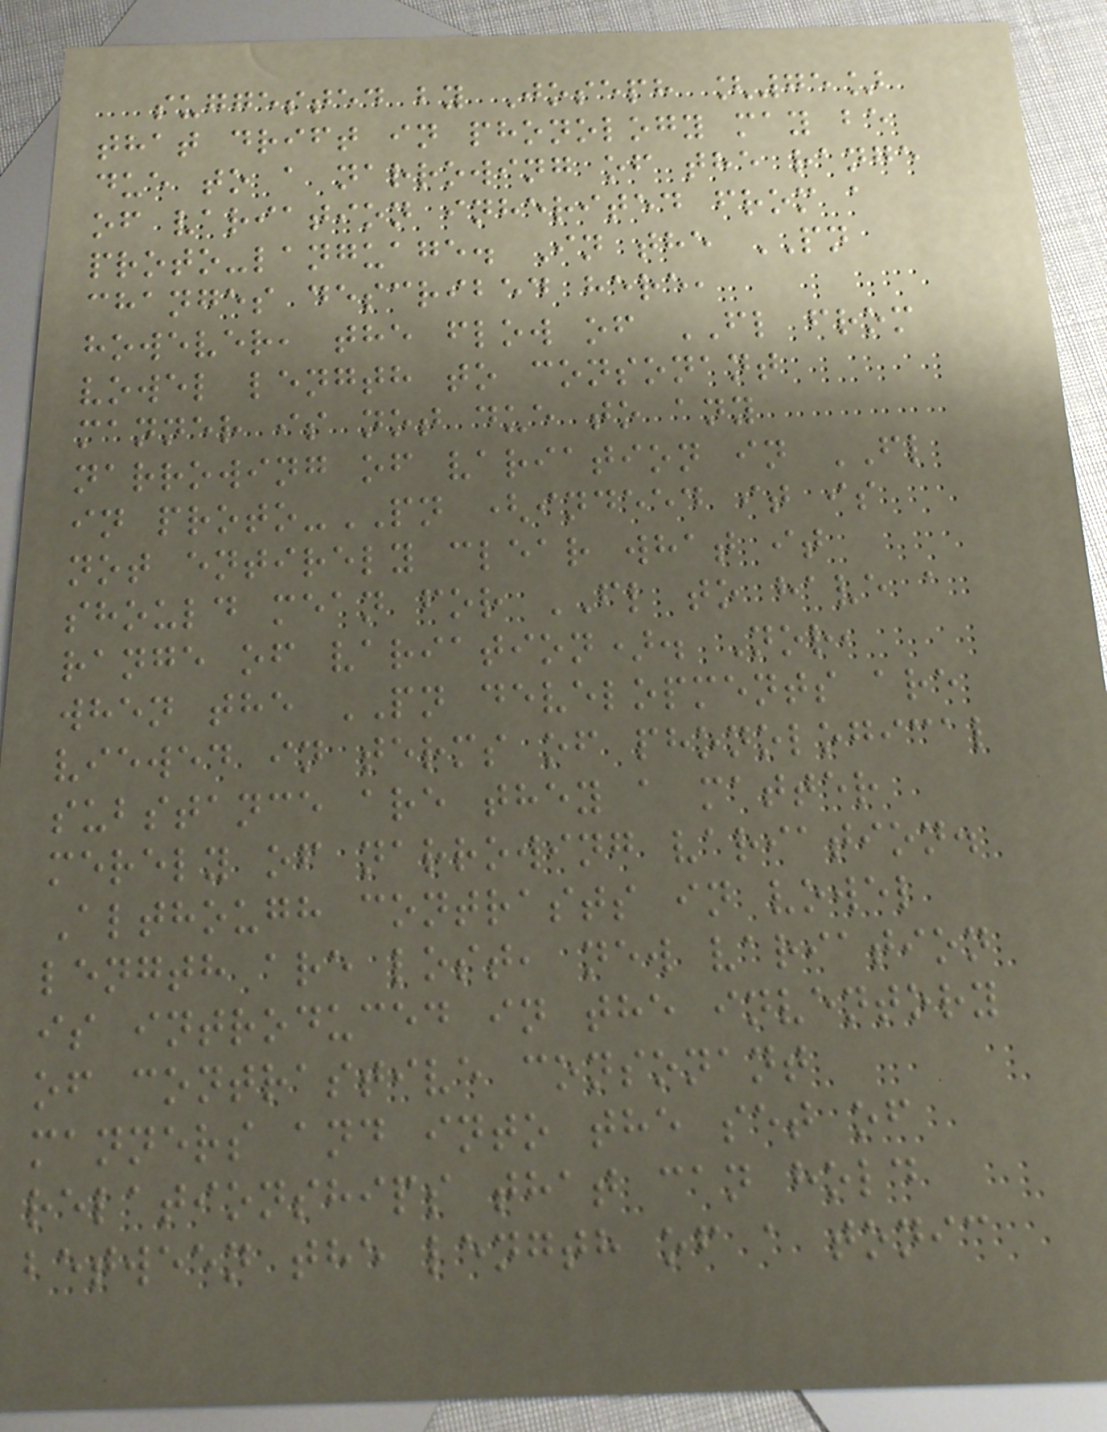suggested by Joseph [75]
that drift in phonology may be
due to a narrowing of the range
of variation inherited from a
proto-language. In the PN
changes described here,
however, the flow of FL from
vowel length to consonant
manner is not due to any
narrowing of variation in FL
in proto-PN (indeed it is
not entirely clear what it
should mean for FL to have a
range of variation). Nor,
when the PN developments are
viewed in terms of phonological
substance are they a matter
merely of narrowing variation.
Although contrasts in vowel
length are lost, new variation
is introduced in the inventory
of contrastive consonant
manners and into the set of
relationships that can hold
between the length of a tonic
